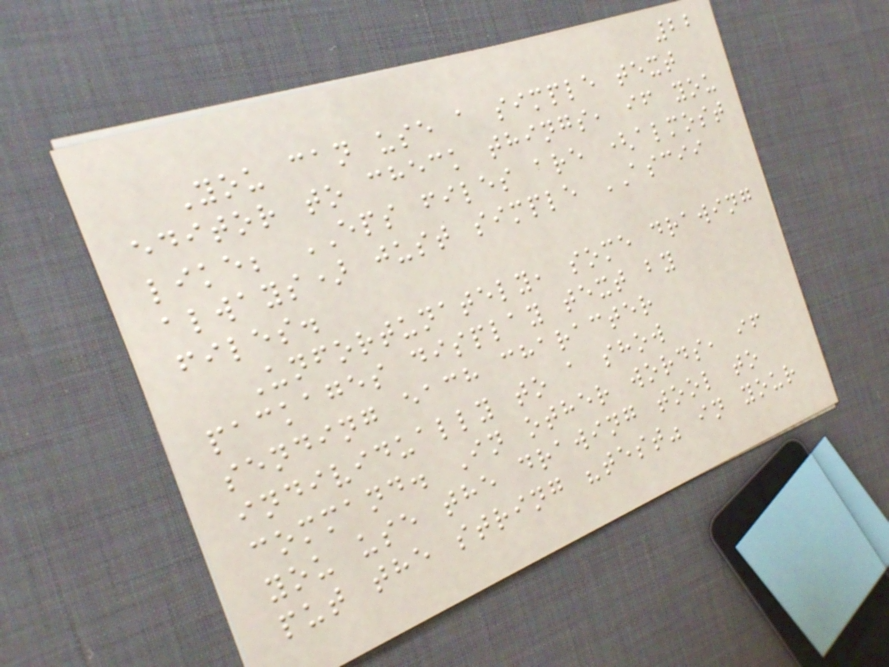22
You can use a simple text
editor to check things, if you
like; EPS files are (almost
always) just simple ASCII
files.
Unfortunately, some drawing
packages display text by
sending each character
individually to a show
command. In other words, if
you use the drawing tool to
put the string "test" in your
